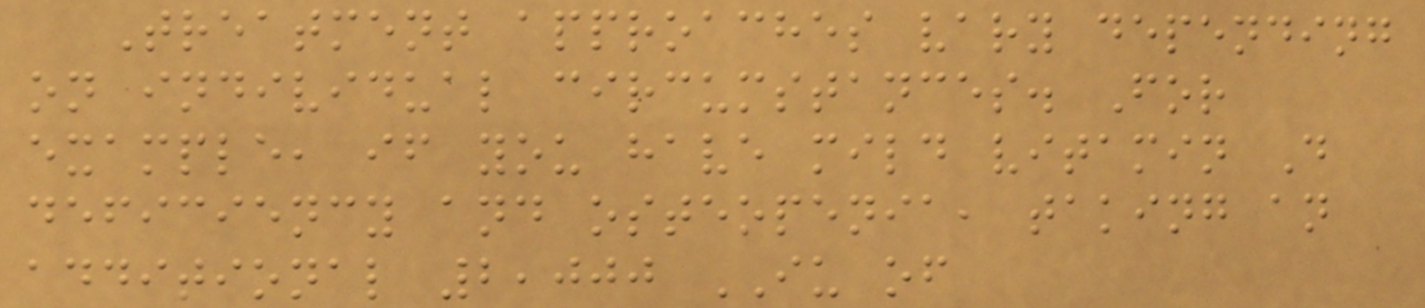Treatment approaches vary depending
on individual circumstances. For
example, if you have mild vitamin D
deficiency and osteopenia, taking an
additional 2,000 IU of
